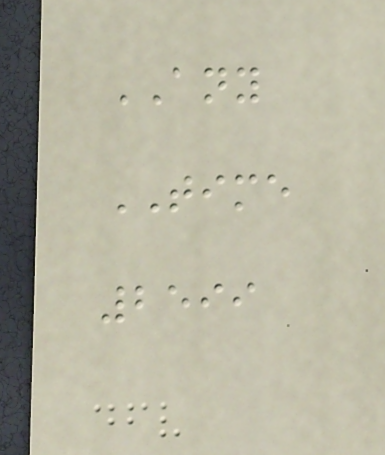ANY
TIME
2599
